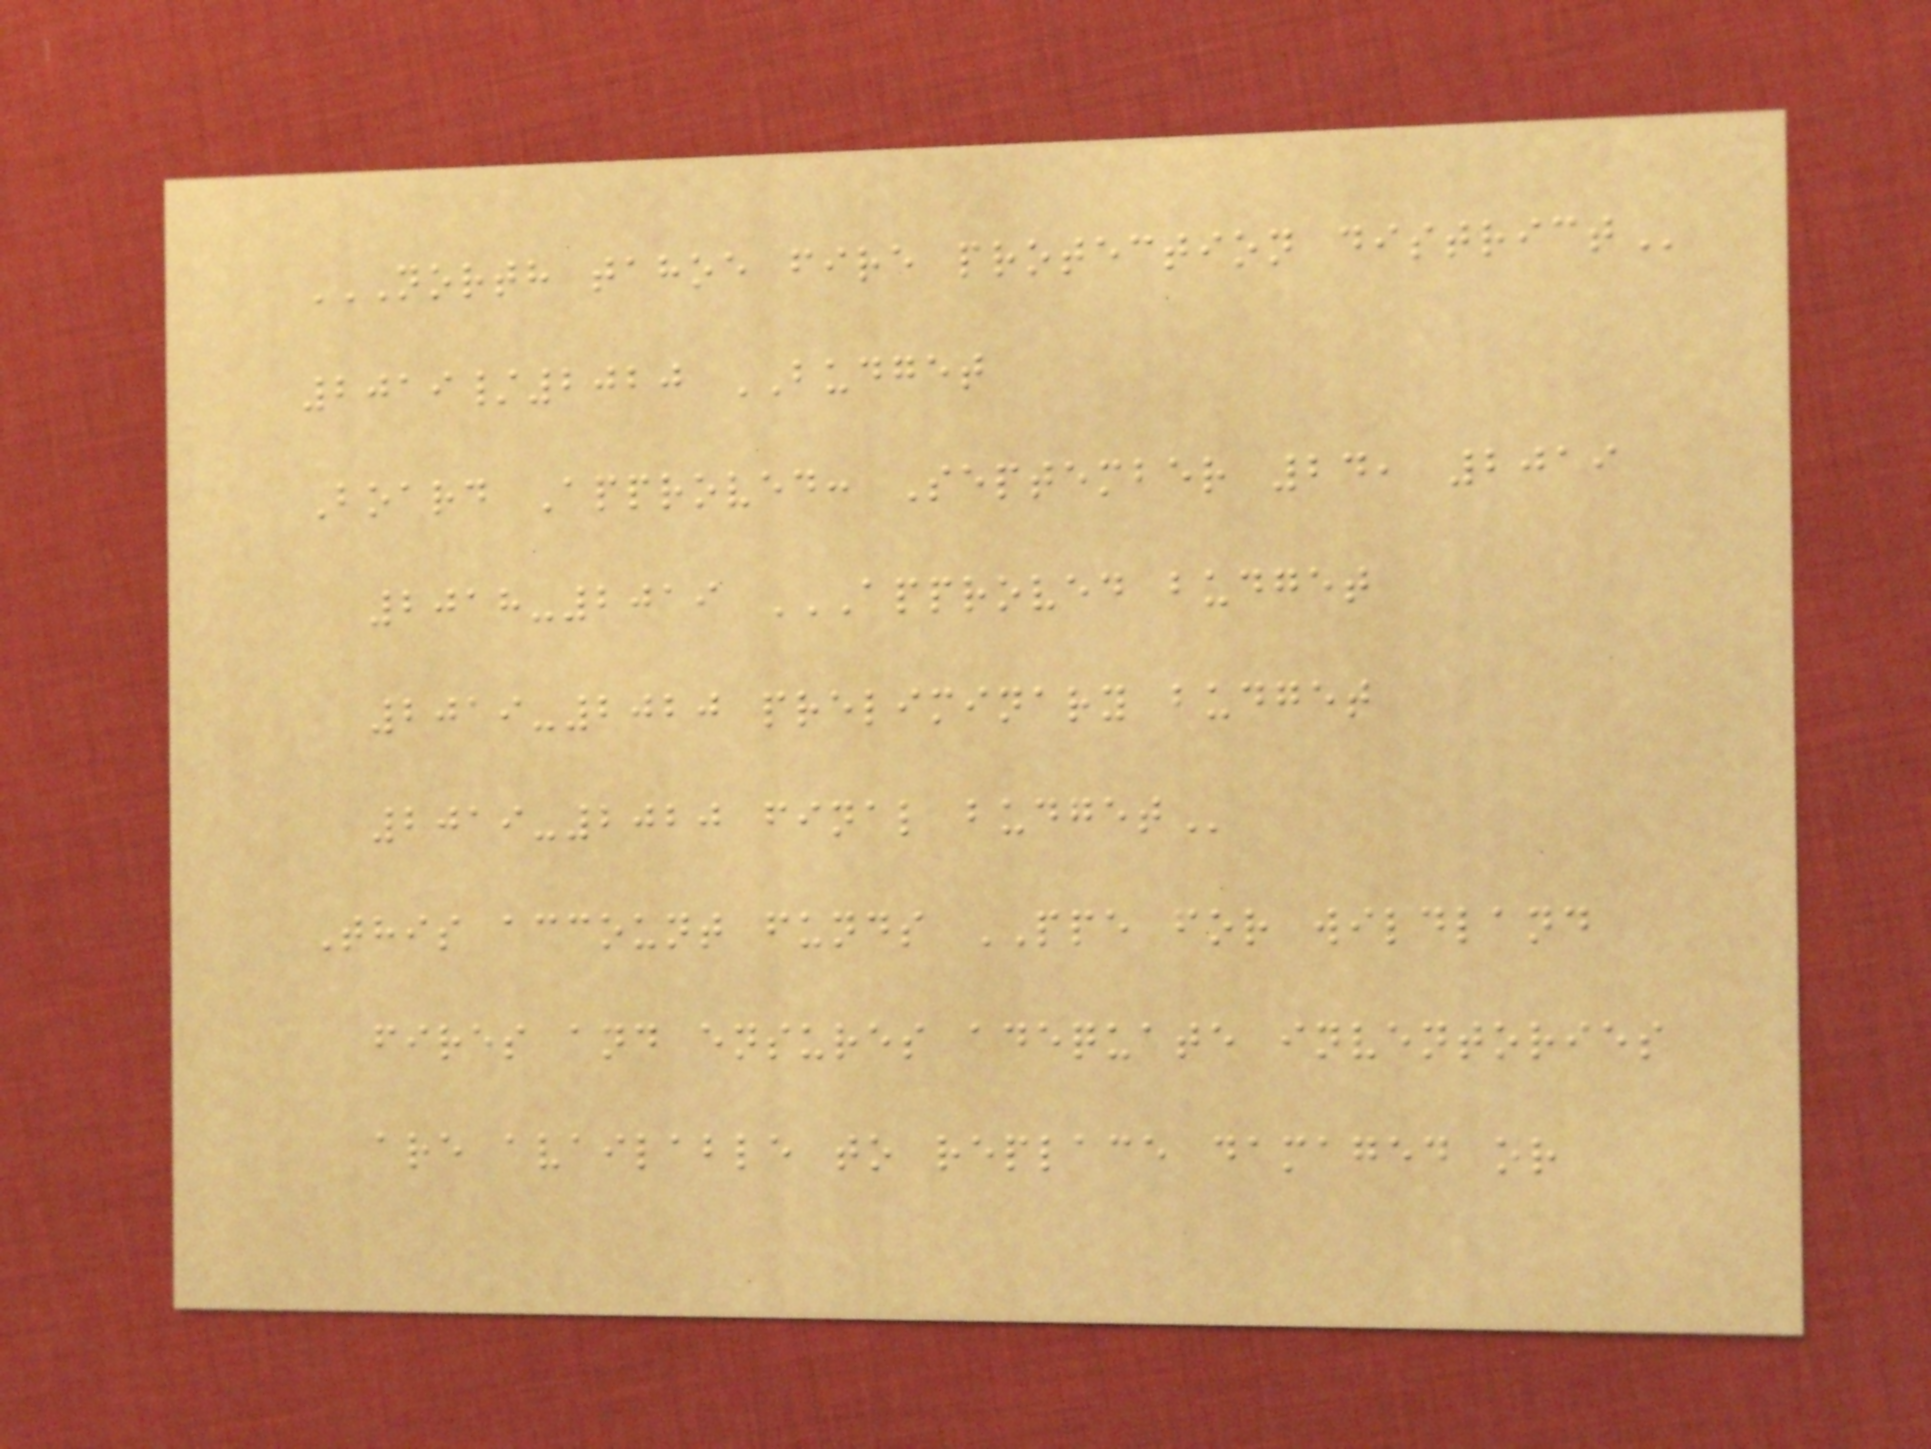NORTH TAHOE FIRE PROTECTION DISTRICT
2019/2020 BUDGET
Board Approved: September 24, 2019
2018-2019 APPROVED BUDGET
2019-2020 PRELIMINARY BUDGET
2019-2020 FINAL BUDGET
This account funds PPE for wildland
fires and ensures adequate inventories
are available to replace damaged or
